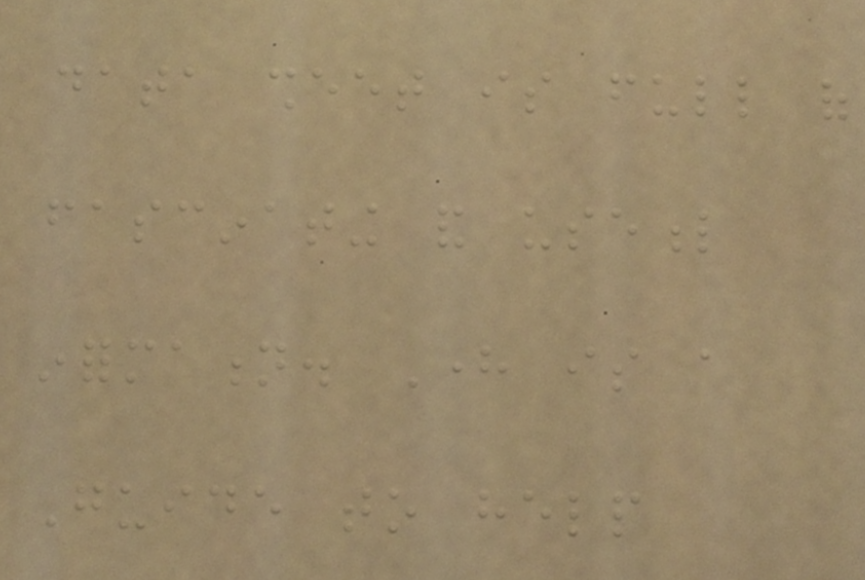data sheet is full of
fascinating and useful
information. Here is a
Guide to help
